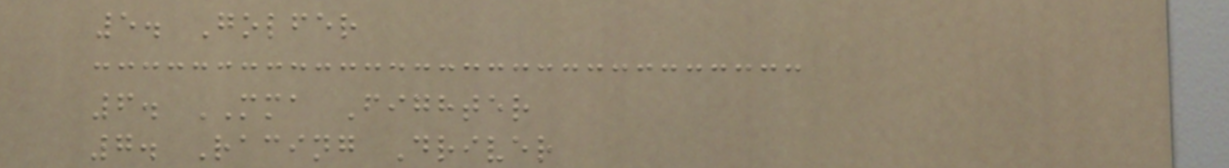5. Golfer
6. MMA Fighter
7. Racing Driver
